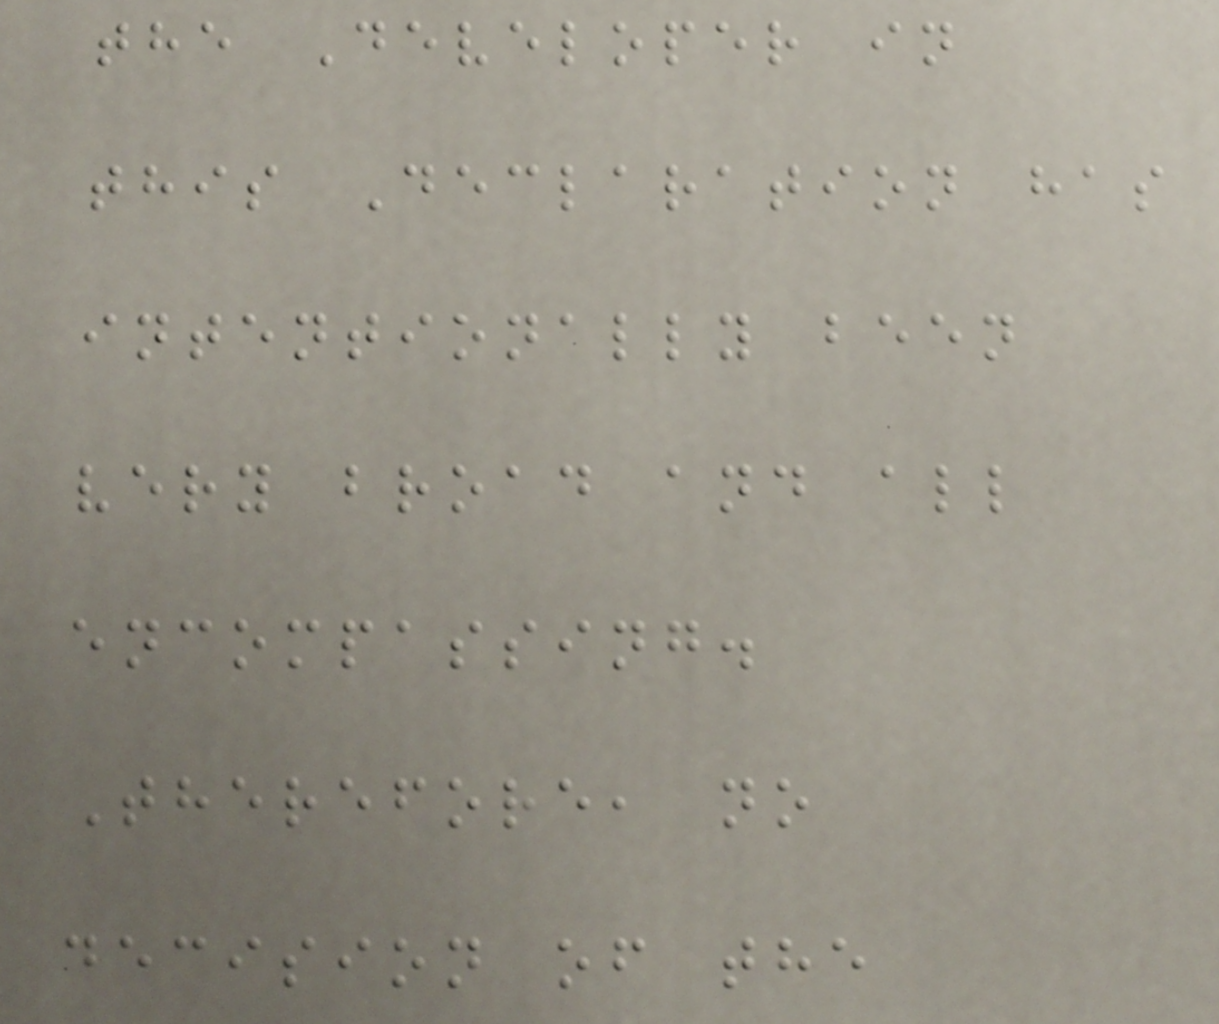the Developer in
this Declaration has
intentionally been
very broad and all
encompassing.
Therefore, no
decision of the
